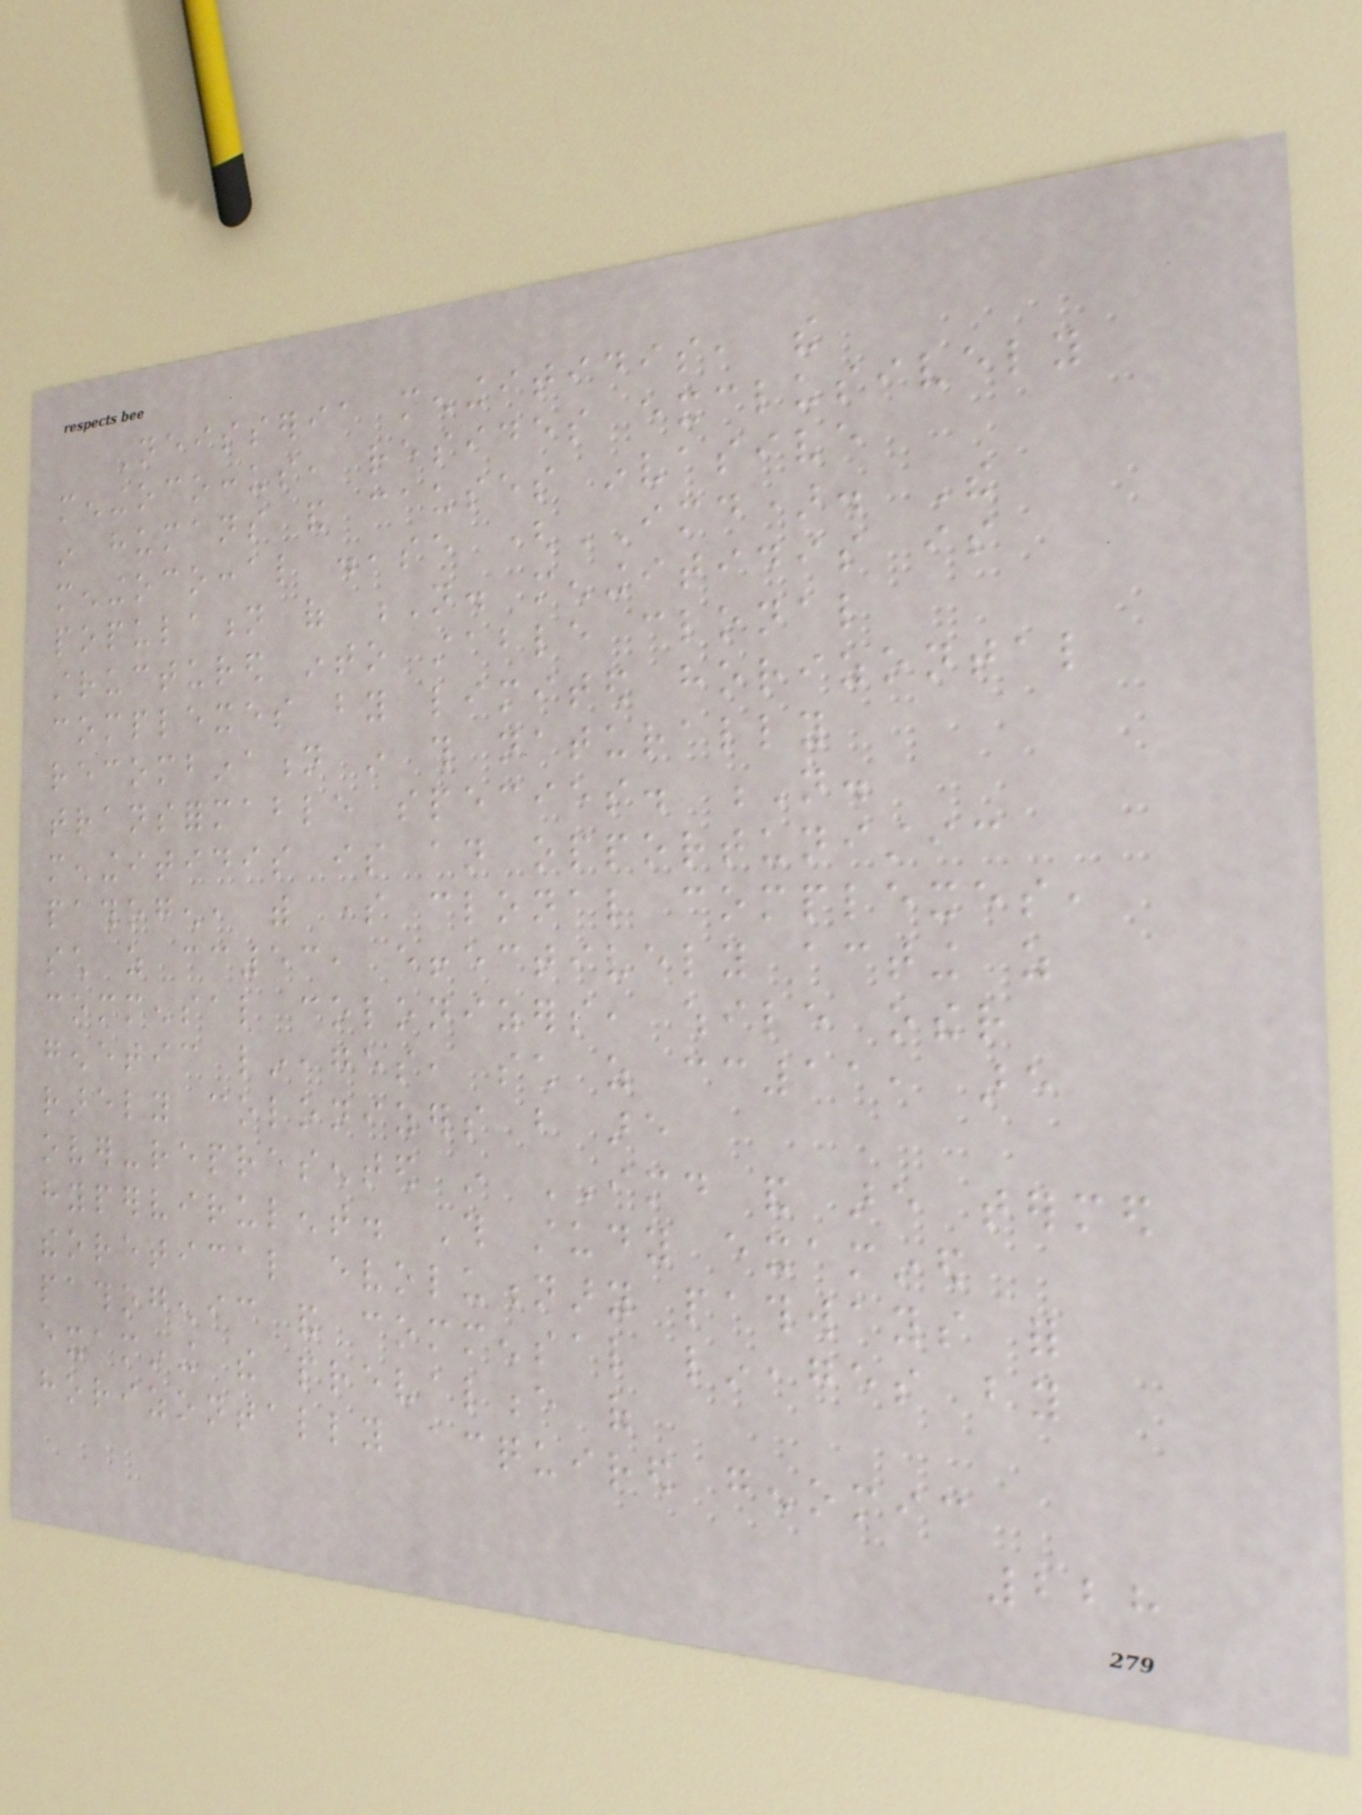Neisseria meningitidis, the
meningococcus, resides exclusively
in humans and causes invasive
meningococcal disease (IMD). The
population of N. meningitidis is
structured into stable clonal
complexes by limited horizontal
recombination in this naturally
transformable species. N.
meningitidis is an opportunistic
pathogen, with some clonal complexes,
such as cc53, effectively acting as
commensal colonizers, while other
genetic lineages, such as cc11, are
rarely colonizers but are
over-represented in IMD and are termed
hypervirulent. This study examined
theoretical evolutionary pathways for
pathogenic and commensal lineages by
examining the prevalence of
horizontally acquired genomic
228
